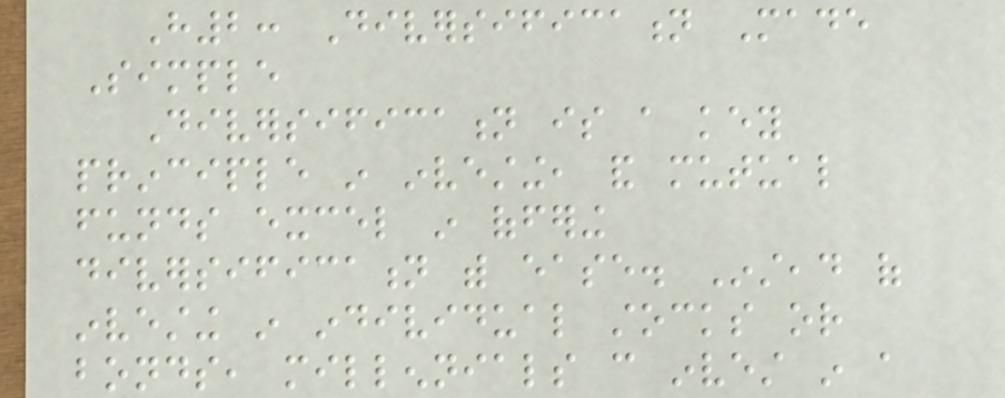H2: Diversification Made
Simple
Diversification is a key
principle in investing, and mutual
funds excel in offering
diversification with ease. Instead of
investing in individual stocks or
bonds, millennials can invest in a
